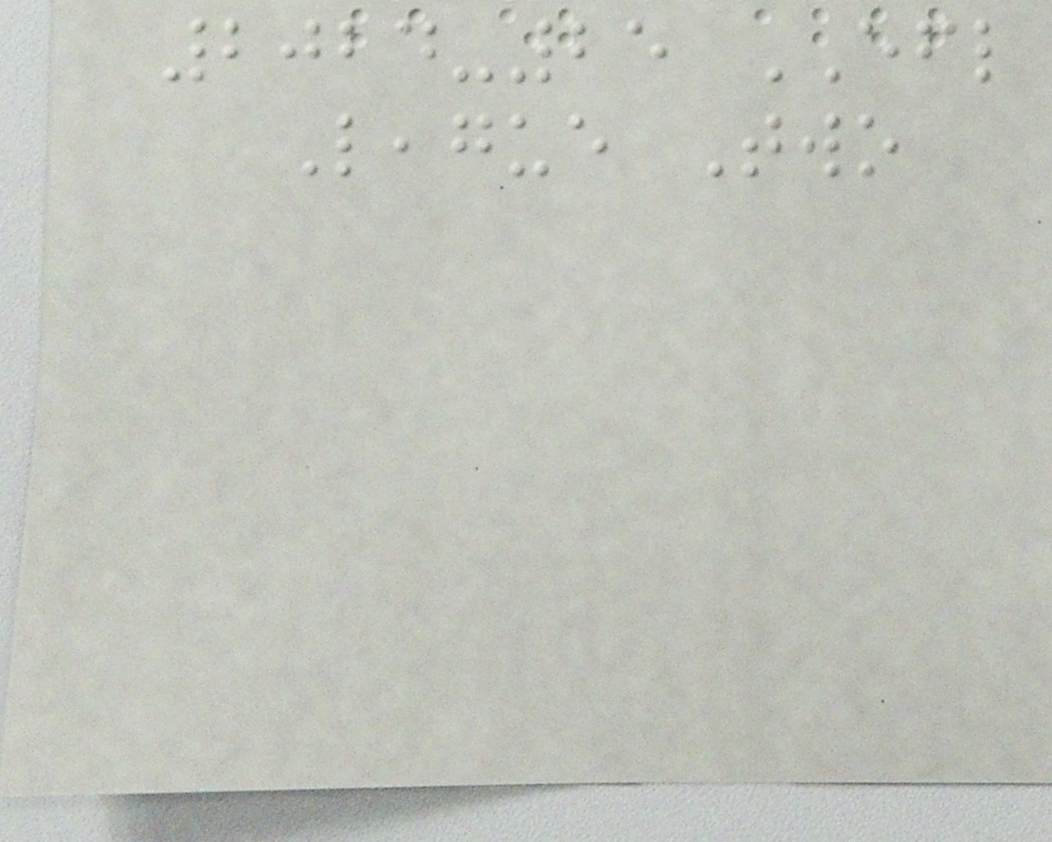2024-25 EFL
League Two
